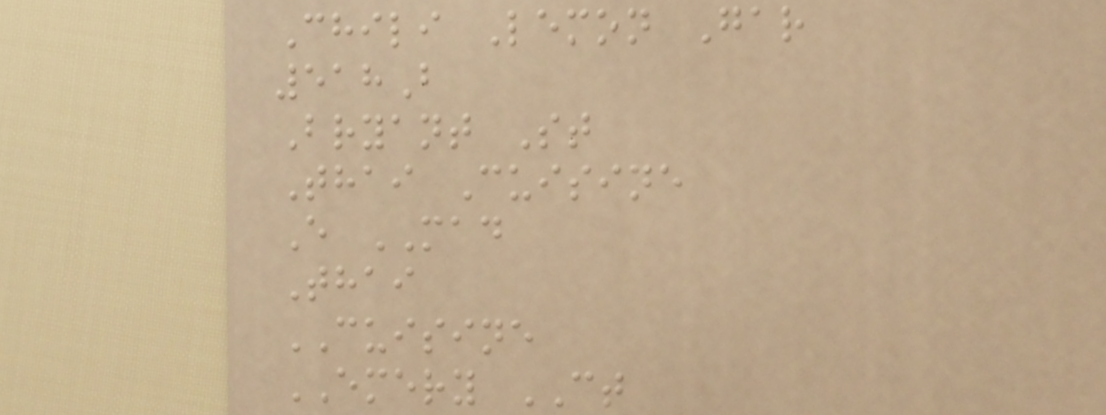Chili Lemon Gar
518B
Bryant St
Thai Cuisine
E MAD
Thai
CUISINE
EMERY CT
